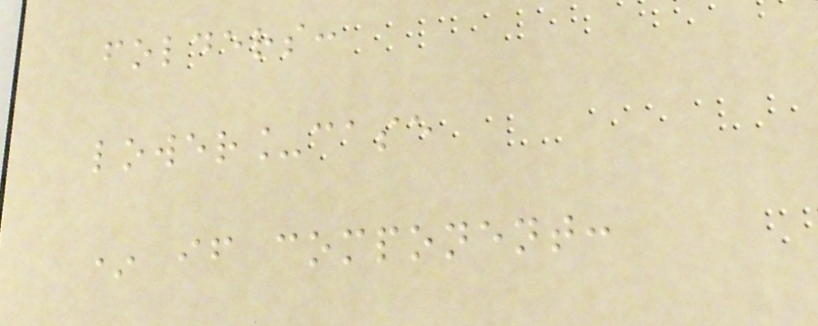folders:
lower_case
* if component:
